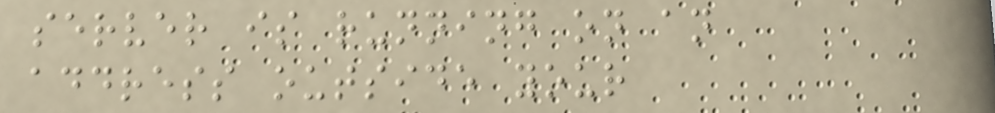server is running on an
address outside your
